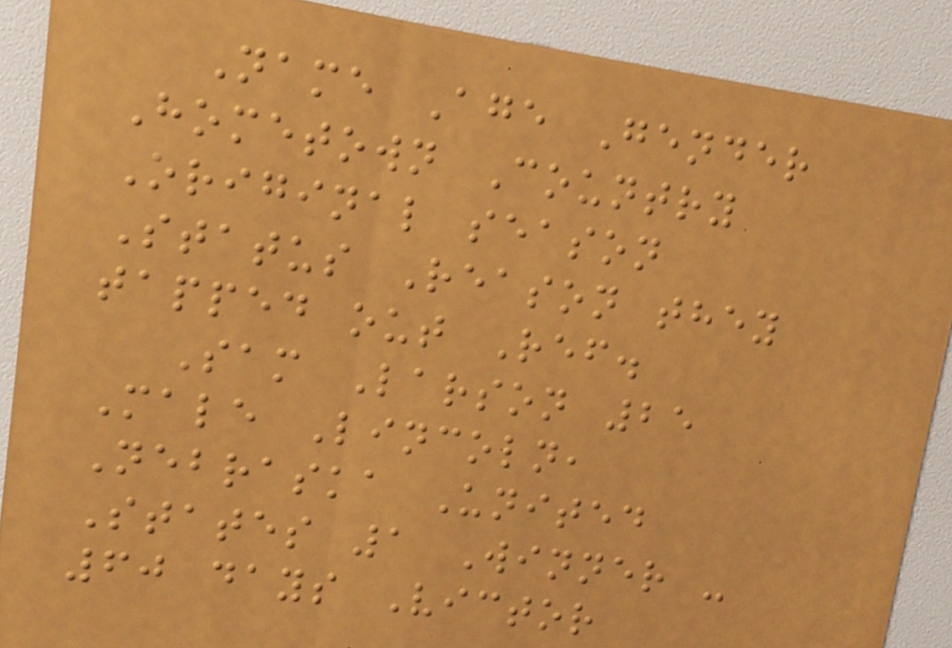Name Age Gender
Hometown Country
Original season
Status Reason they
tapped out Ref.
Sam Larson 25
Male Lincoln,
Nebraska United
States 1 Winner -
60 days Victor
